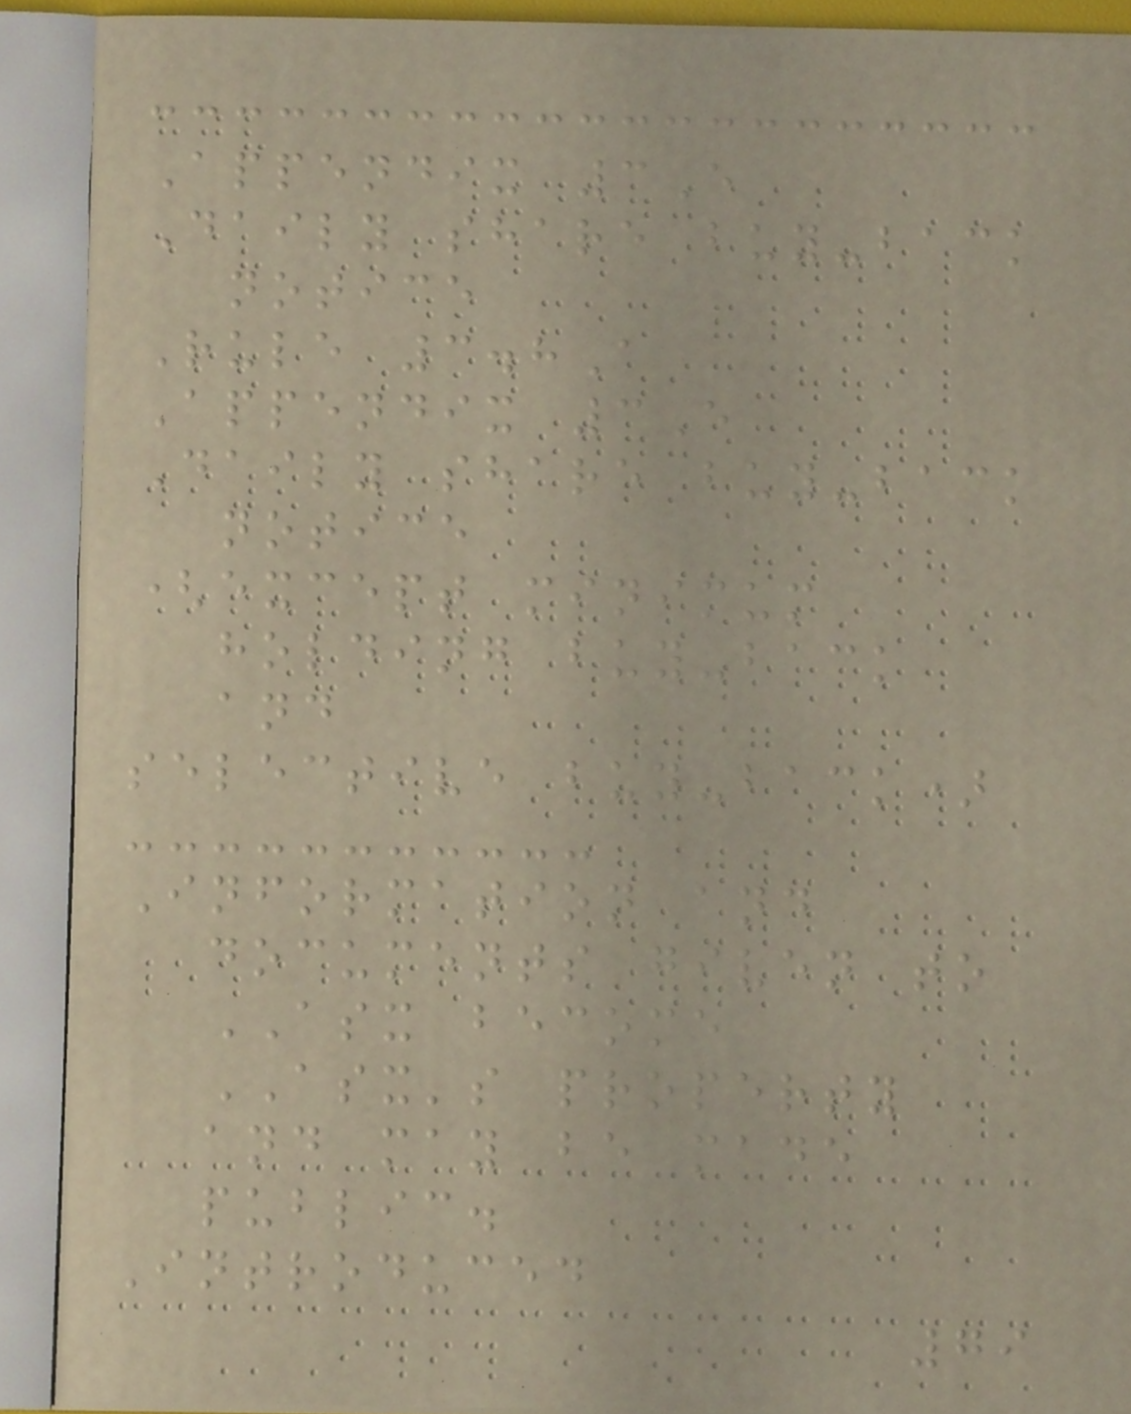Appendix 3E
Daily share buy-back
notice
Rule 3.8A
Appendix 3E
Daily share buy-back
notice
(except minimum
holding buy-back
and
selective buy-back)
Information and
documents given to
ASX become
ASX's property
and may be made
public.
Introduced
79
